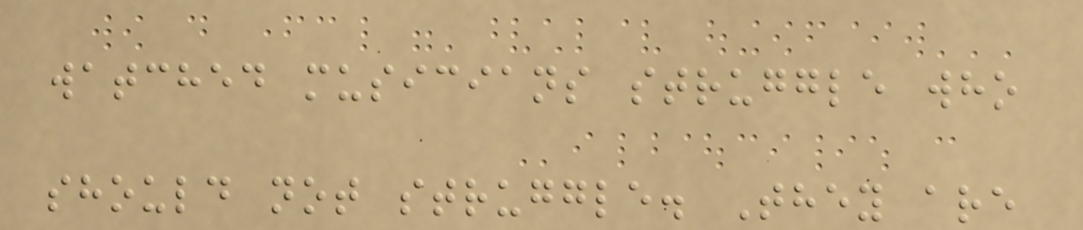watched musicians struggle who
should not struggle. They are
